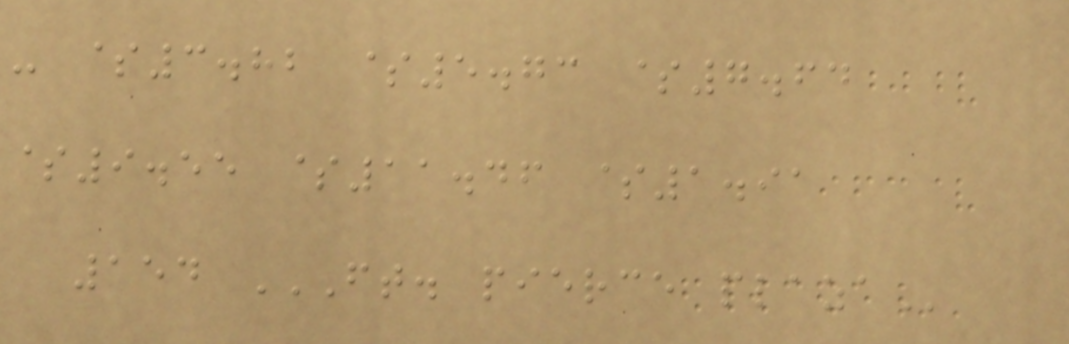- $3.82 $5.73 $7.64
$9.55 $11.46 $1.91
154 FT. PIERCE PLAZA
